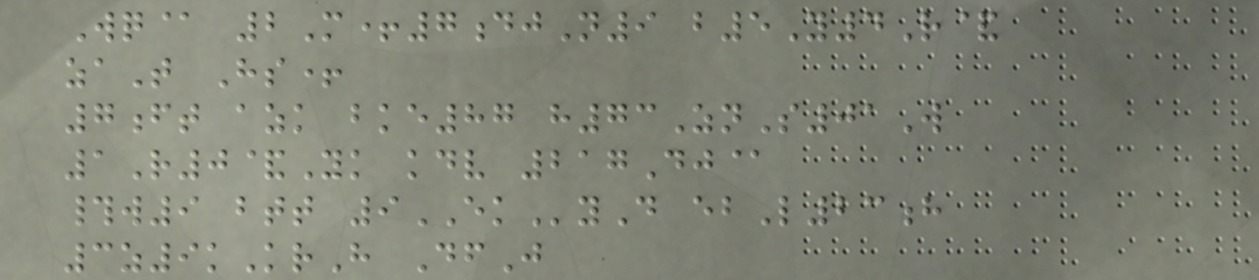Wq@ 2M+7djN9 b5Y4R&
zaT Hs+
7ft azk bke87 h73ZnS01W
1R0&Yk kdv 217Dj@
#w9 btt 9EKyD ebL23h
3z9kKrH DfJ
